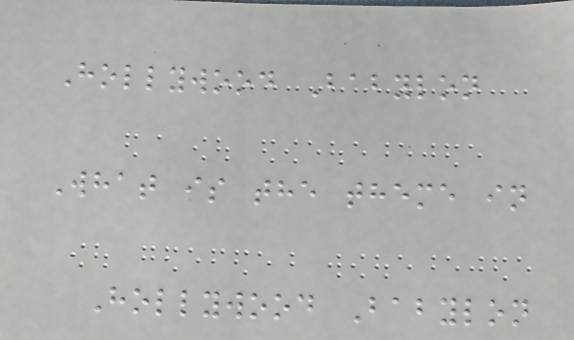Hollywood Babylon
What is the theme in
Hollywood Babylon
